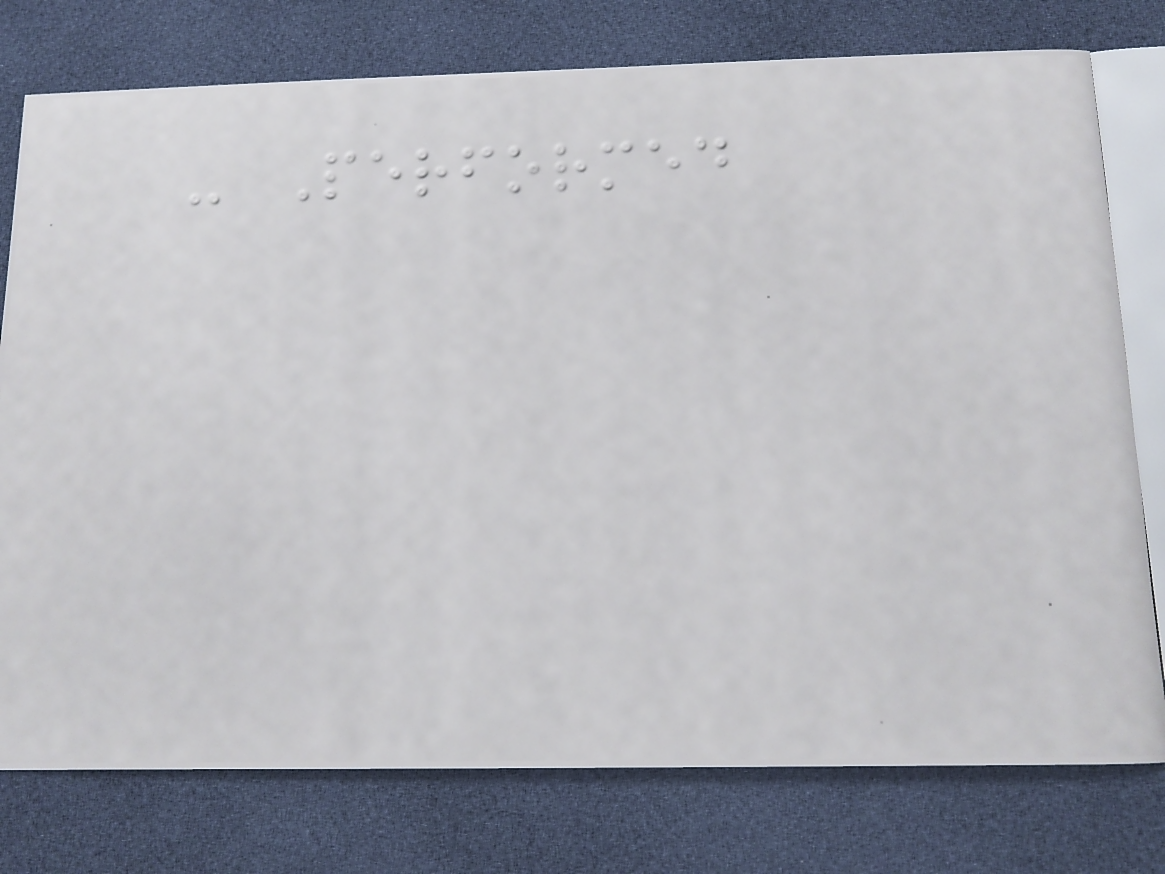- Performed
